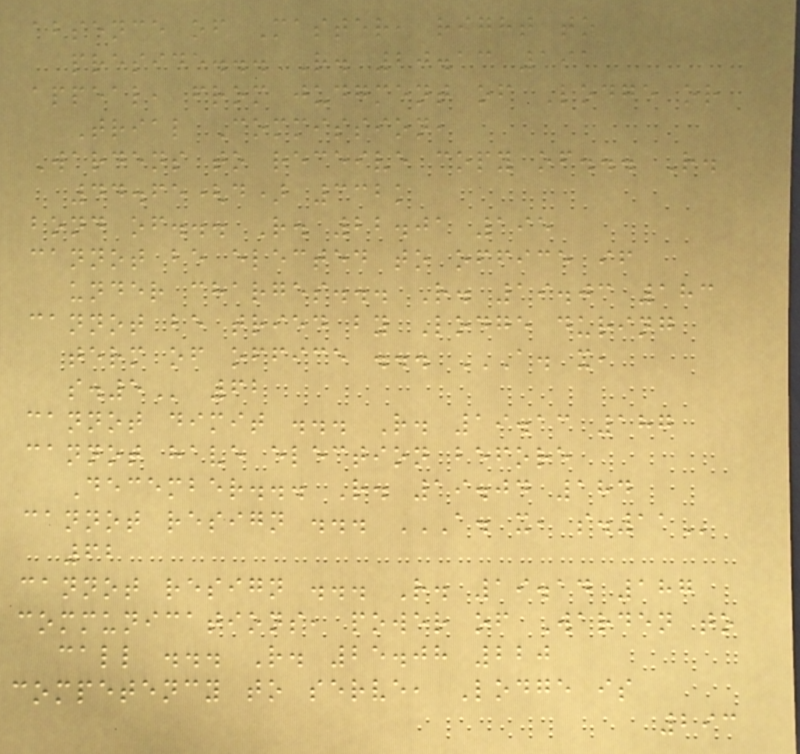absence of Master, right to
preside... R. 20.13 191
appeal, from judgment of Lodge or
Trial Commission,
Wardens to receive copy of... R.
44.65(d) 332k
bond of... R. 22.01 195
cannot be elected to office if
under charges... R. 19.03 183
cannot be tried by Lodge during
term of office ... A. X,
S.5 62
cannot dimit ... R. 19.13 187
cannot have election before
December... R. 19.04 184
cannot resign ... A. X, S.11
62
cannot resign ... R. 19.14 187
communications, power of Warden to
call ... R. 25.08 220
competency to serve, Lodge is
293
